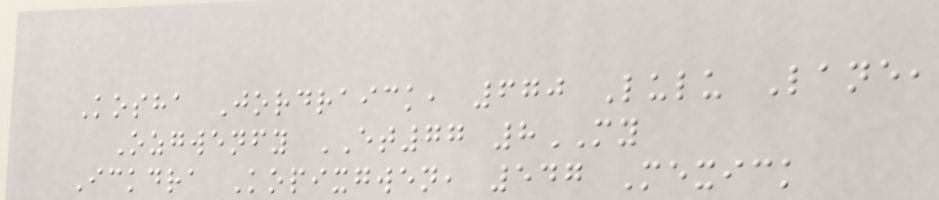Kosha Jordraick, 670 Lulu Lane,
Ozgwenfy ET77 8MY
Ickdra Kopixgwen, 547 Mexick
